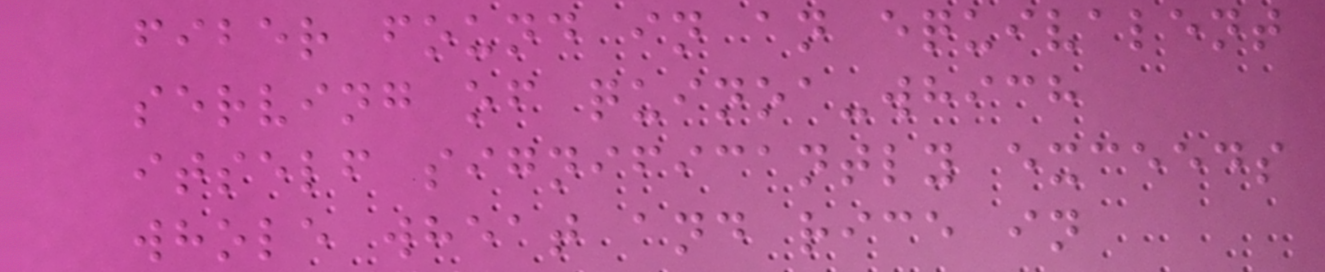fiber found in an equivalent
serving of quinoa-which
itself significantly exceeds
whole wheat and rice in
